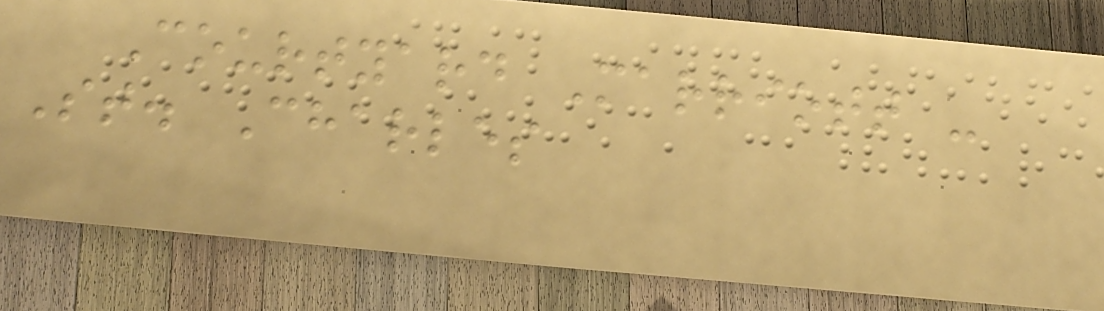Courtyard Marriott -
St. Charles
